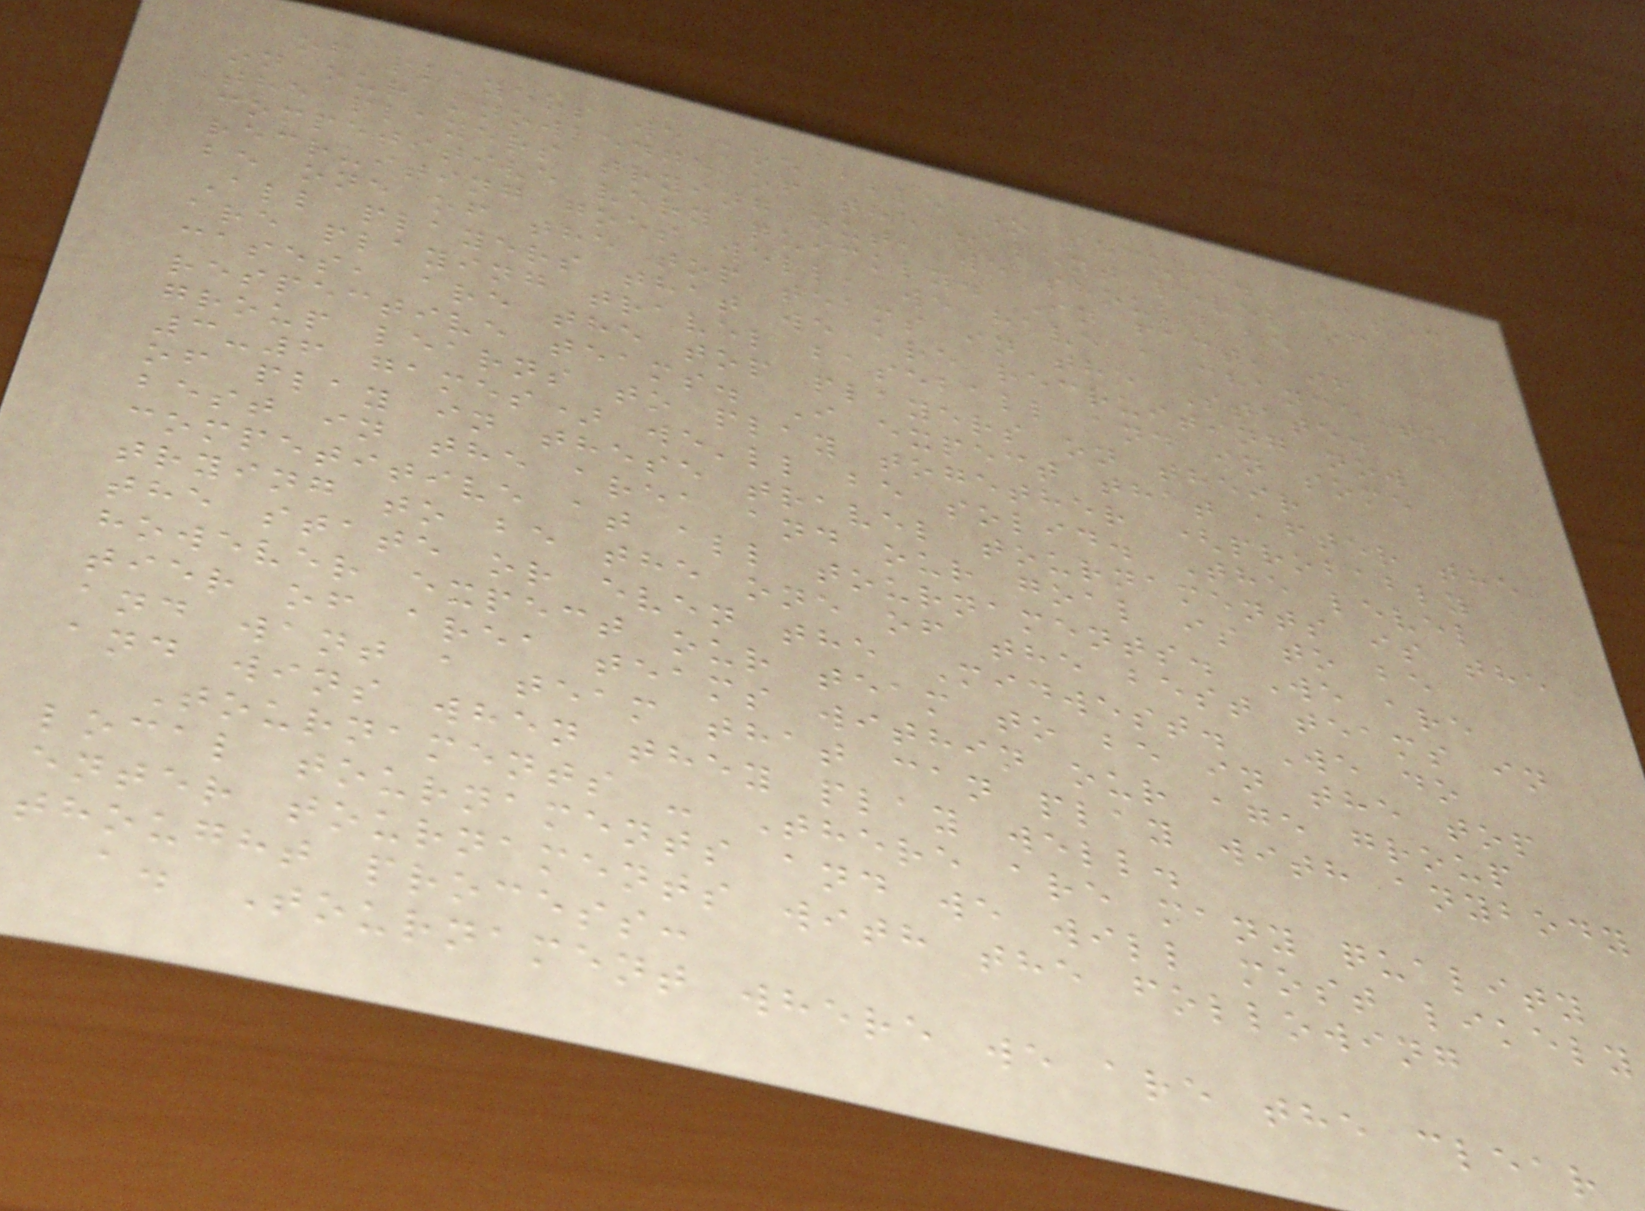of players we are able to secure. Based
on our knowledge of the talent level of
the players trying out, we should be
competitive very quickly. In fact, if
recruiting goes well, we have a chance to
be one of the top teams in the State.
All players that we are recruiting now
are playing travel baseball and in some
cases, are the top players on their
respective teams. I expect that after the
group learns to play together (probably
3-6 games) we'll be solid. The level
of play in these travel tournaments is the
best in the area and our goal is to be
competitive at all tournaments. We are
trying to be the one of the best teams in
the state or even the Midwest. We do
however expect our team to be in the top
tier of area teams within our age group
and want a team that can play with anybody
and wins when they play well.
Tournaments - There are many quality
local tournaments and we will most likely
enter tournaments with the following
thought process:
a. Tournament where we are the clear
